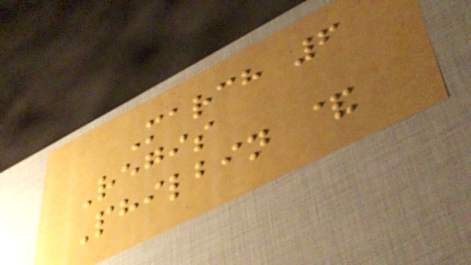March 6
Regis
Philbin &
